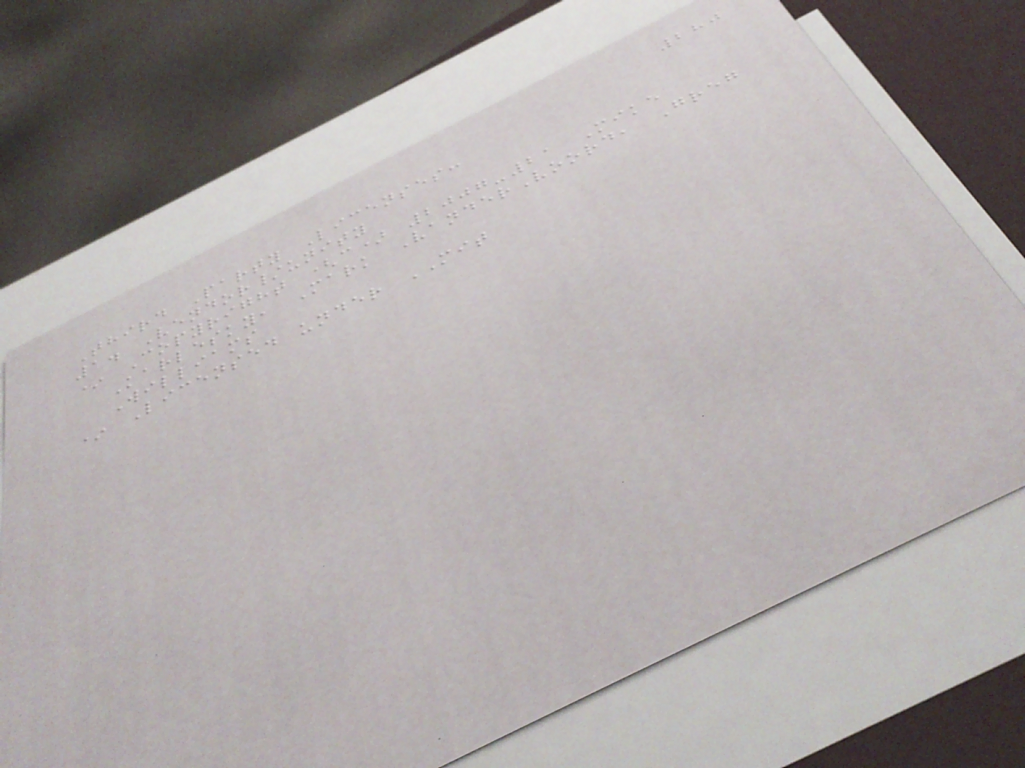280
Third Party Licenses:
1. Vendor/unity
* Copyright (c) 2007-21 Mike
Karlesky, Mark VanderVoord, Greg
Williams
* Licensed under MIT
